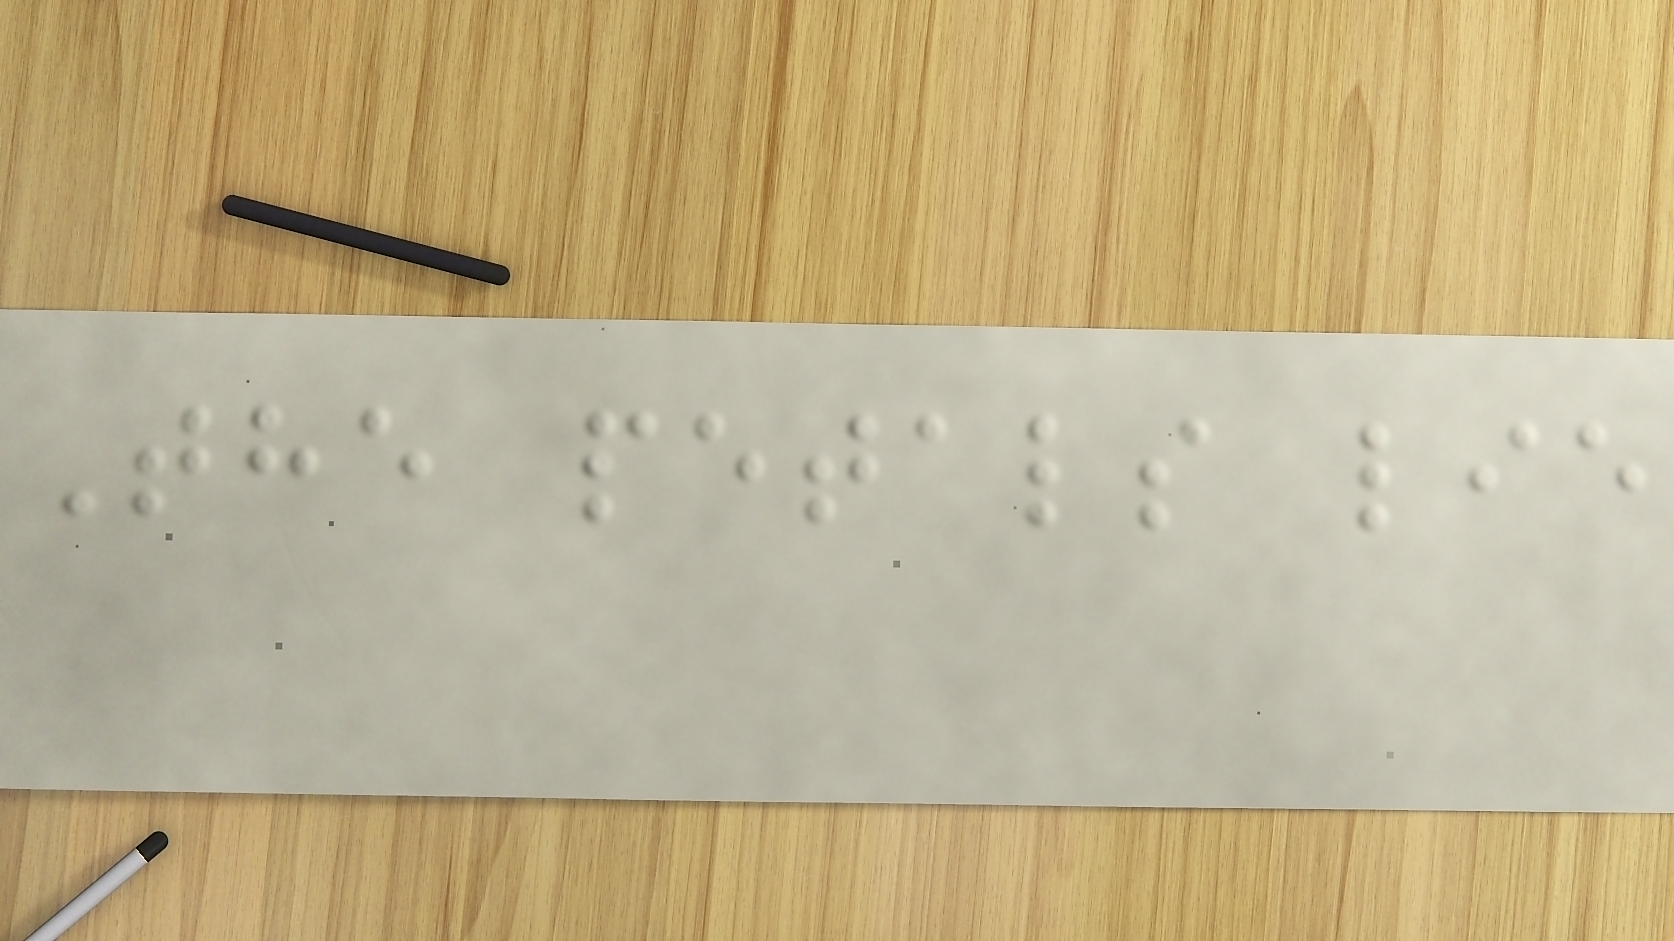The petals lie
